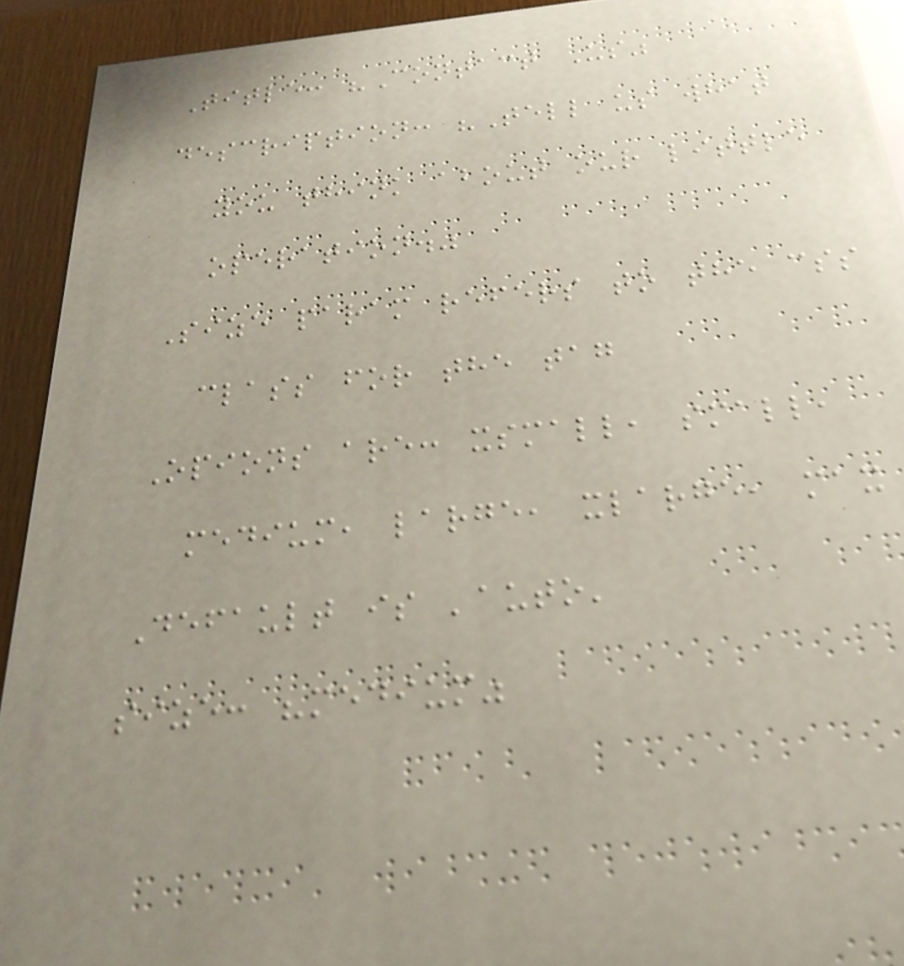Title: "Contact Us"
description: "Tell us what
you think about our little
operation."
Size param refers to the css
class for the tag
Opions are: xsmall, small,
medium, large, xlarge, max
Default is 'auto'
size: "medium"
